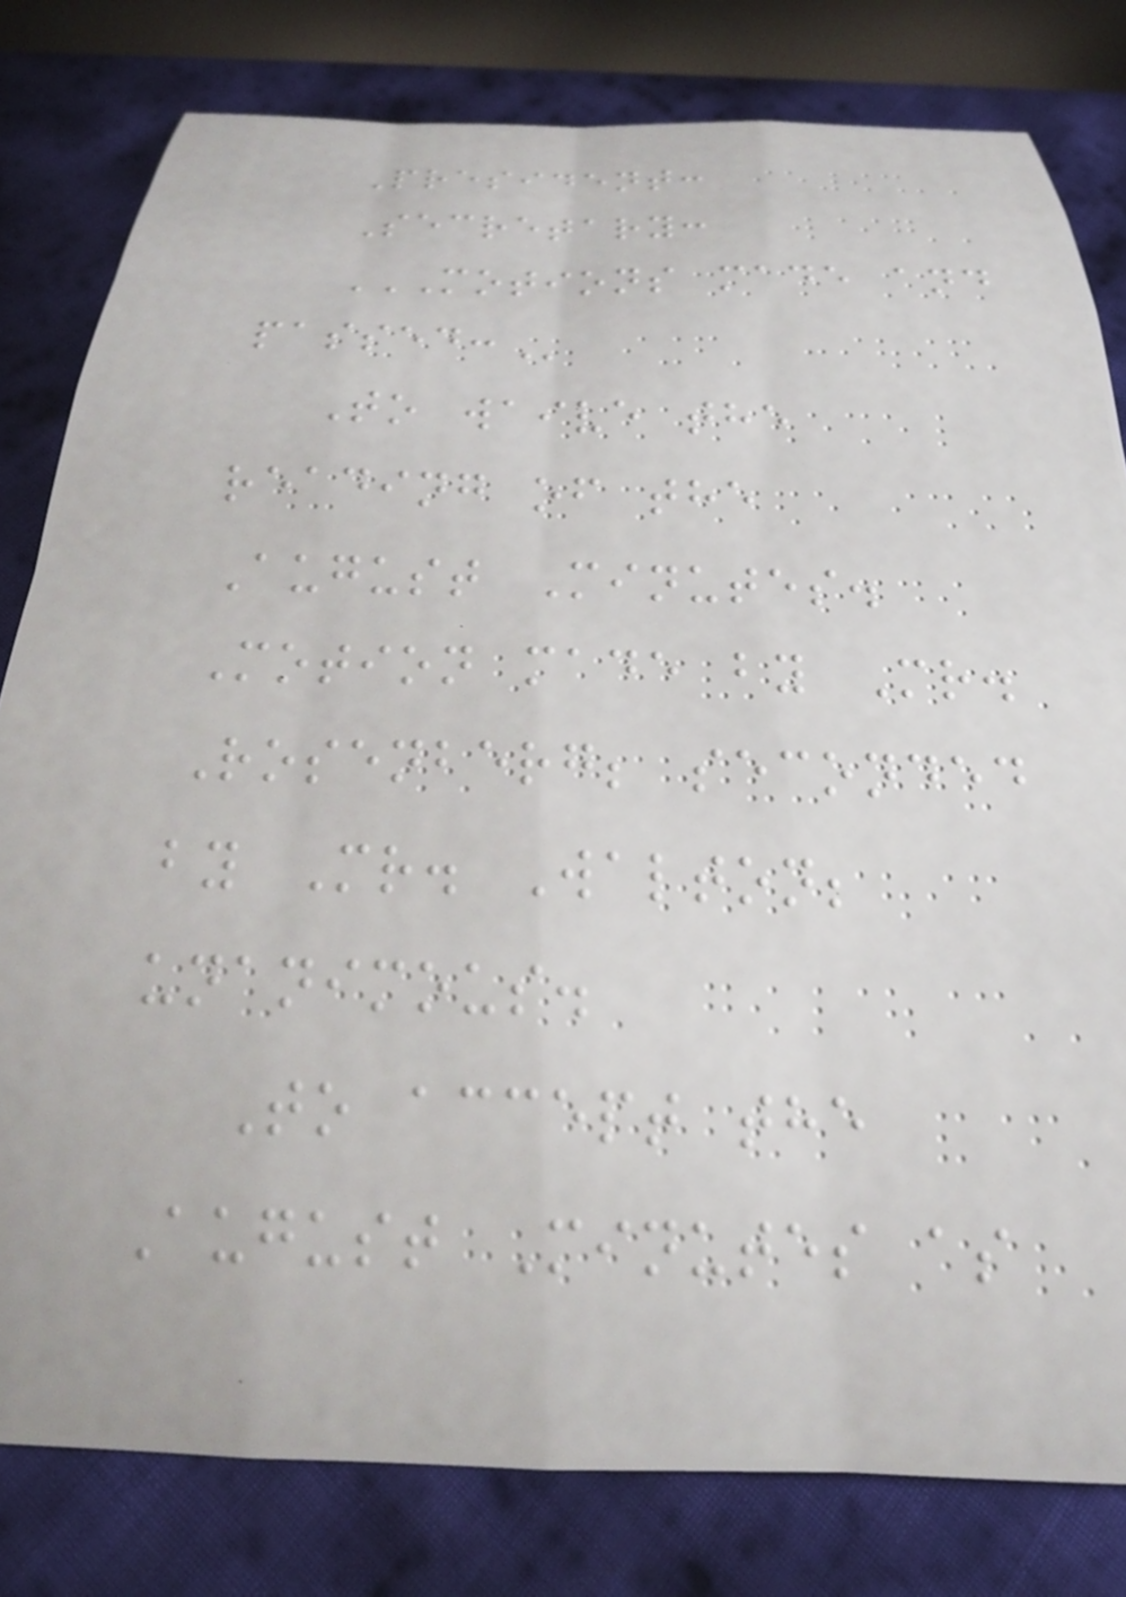President:
Secretary:
MOTIONS MADE AND
PASSED:
To waive the
reading of the
August Minutes.
Motion made by Mr.
Rosenberg; seconded
by Mr. Walton;
unanimous.
To accept the
August Minutes as
